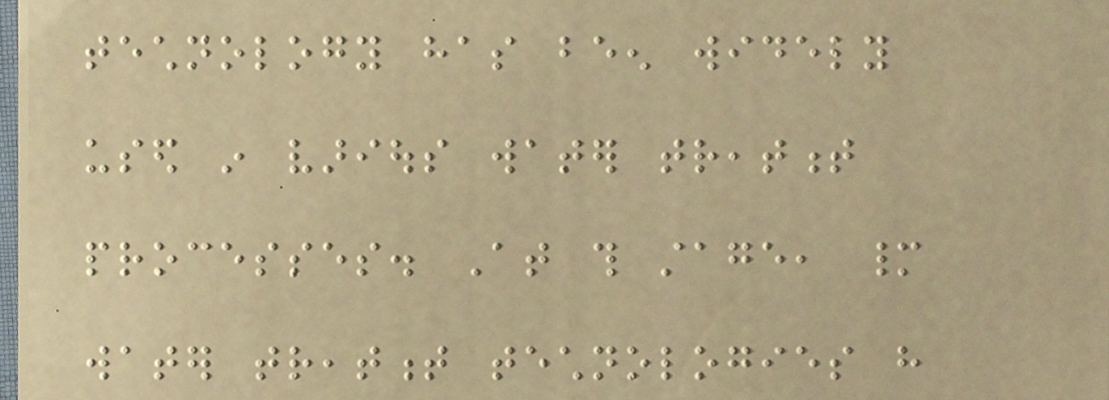technology has been widely
used in various water treatment
processes. At this stage, many
water treatment technologies have
